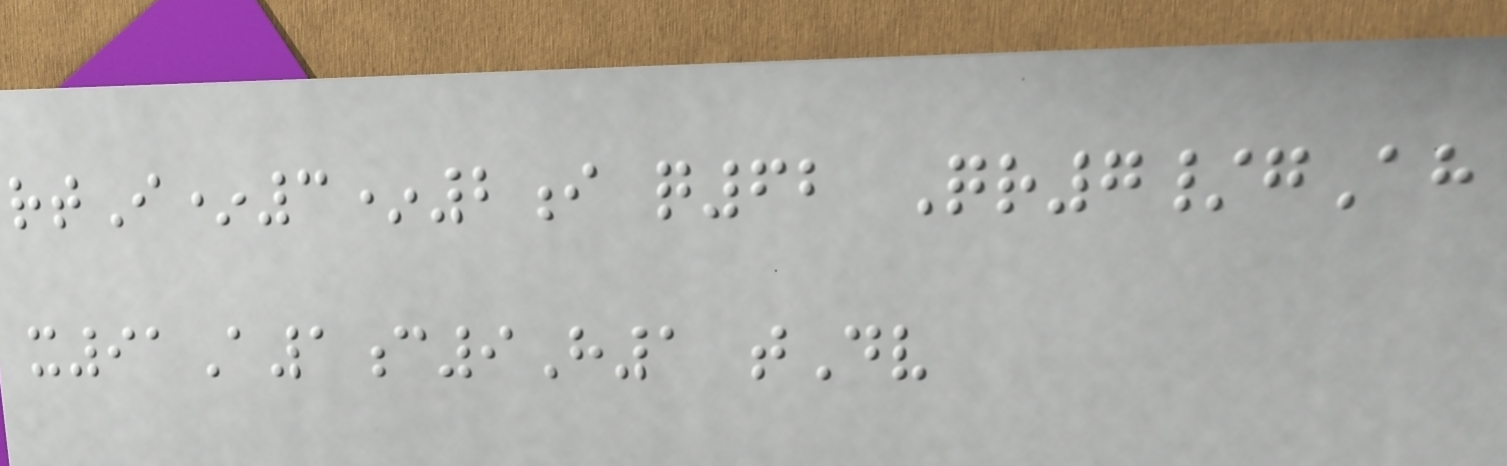rtI*3*2i q62 Qr7/gAh
x91A1c9H1 tDv
